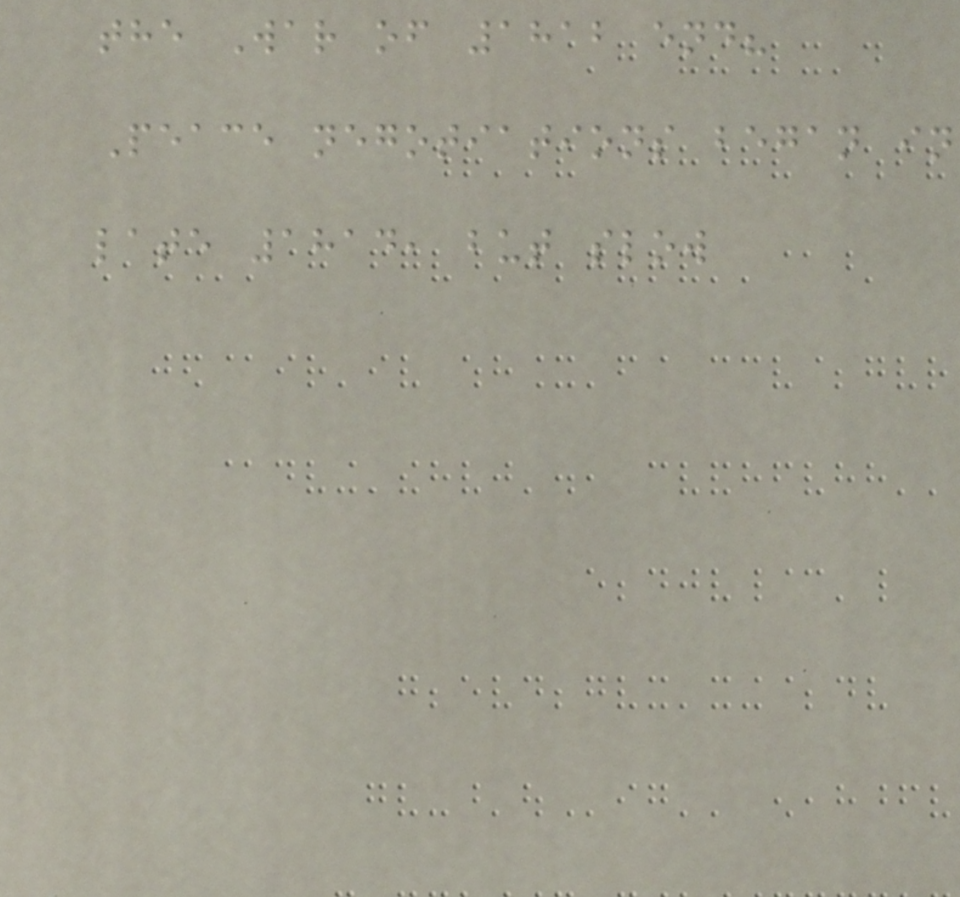the War of 1812 end?
Peace negotiations began in
late 1814, but slow
